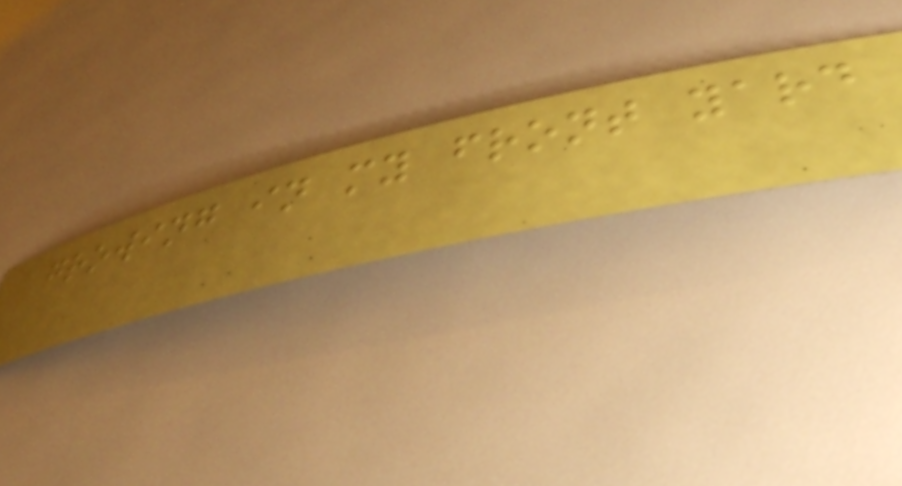growing in my front yard
